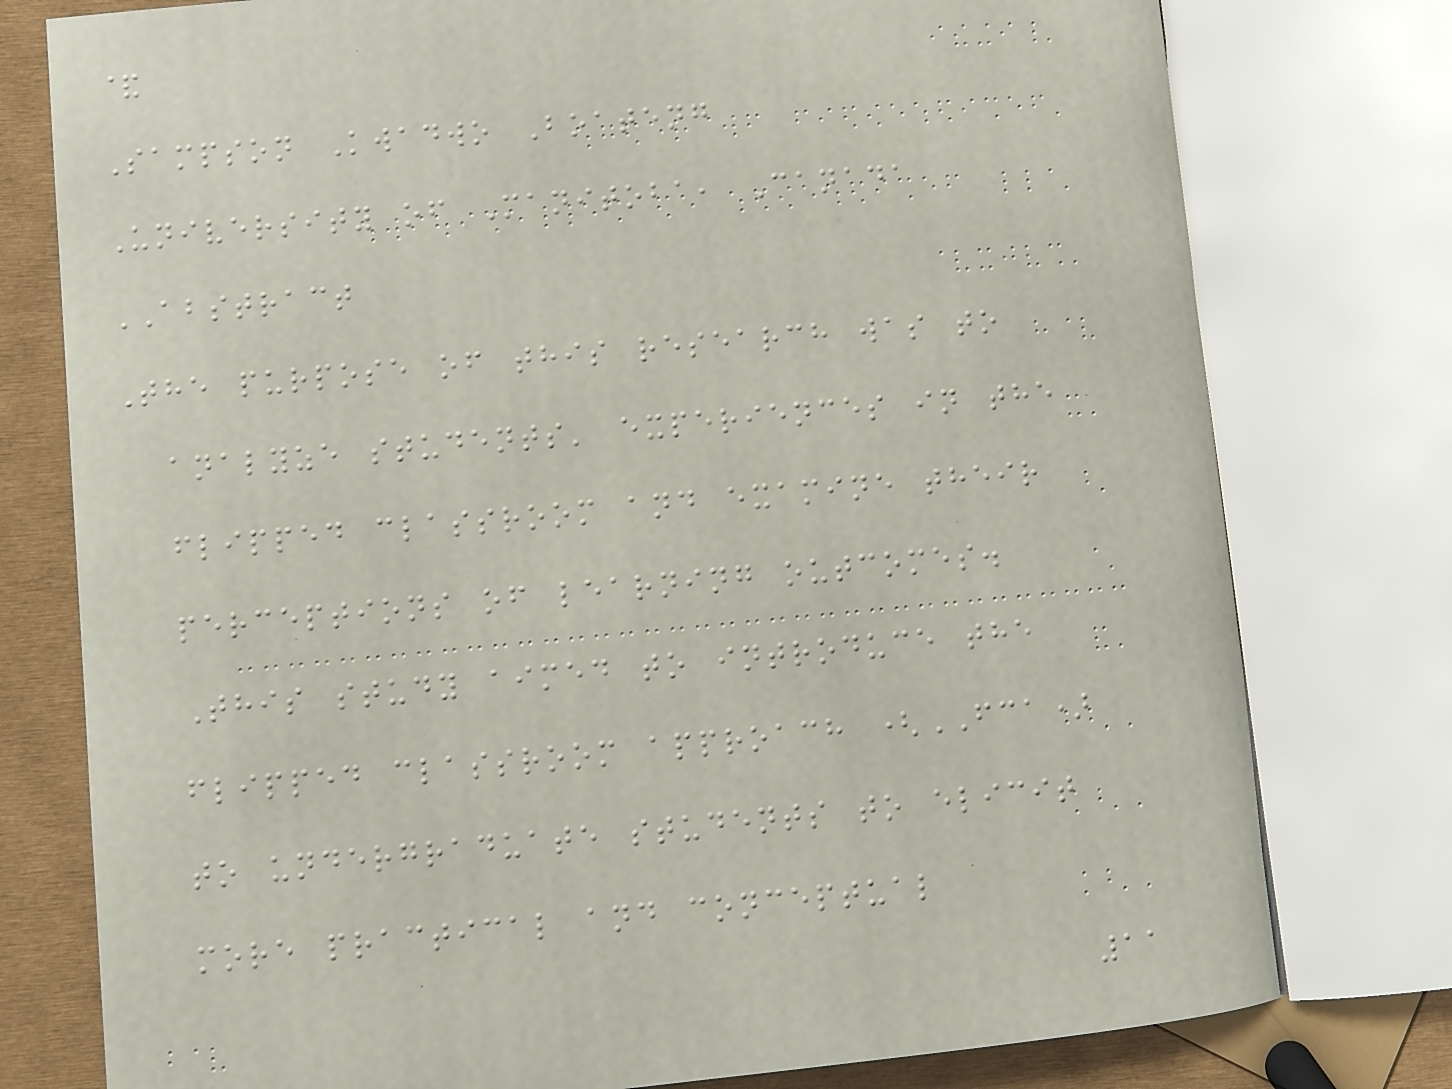&
Sampson Kwadwo Boateng
University of Manitoba, Canada
ABSTRACT
The purpose of this research was to
analyze students' experiences in the
flipped classroom and examine their
perceptions of learning outcomes.
This study aimed to introduce the
flipped classroom approach (FCA)
to undergraduate students to elicit
more practical and conceptual
11
